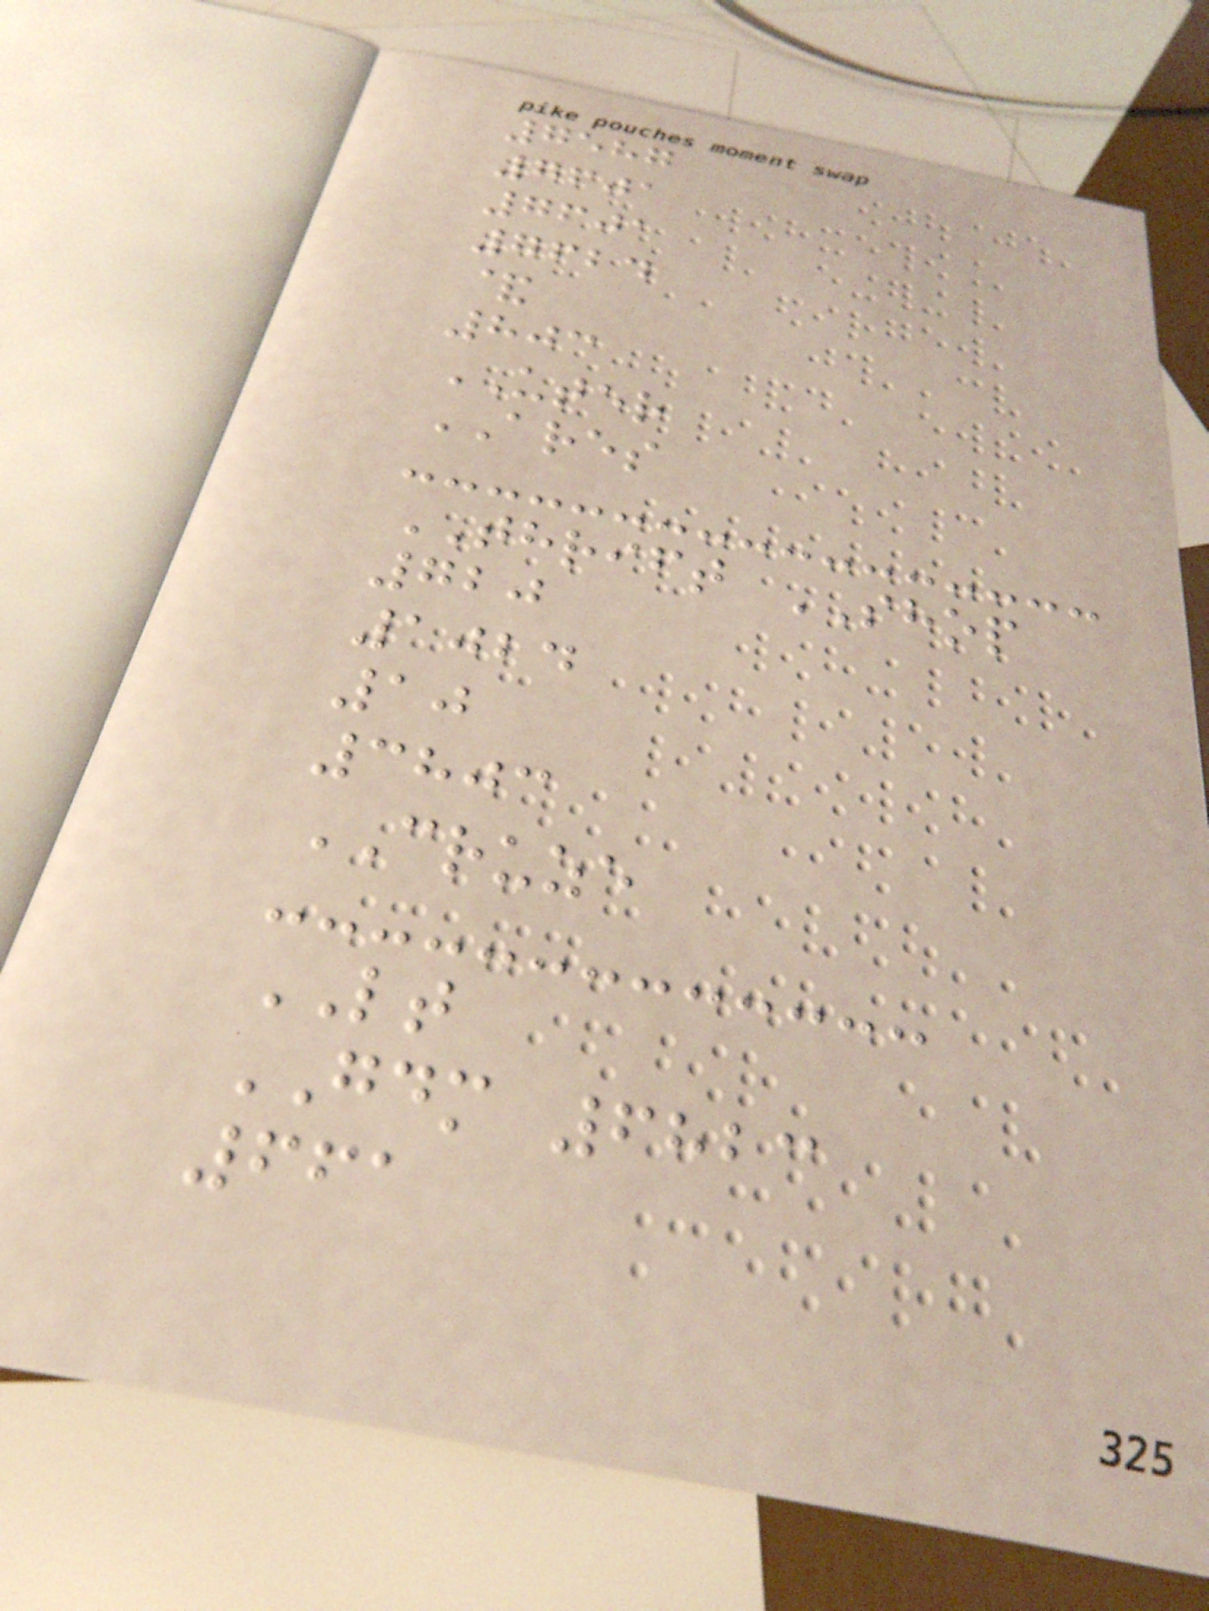7587
7601
7601
7624
&
803
UTER
ARES
THRIFT SHOP
720
1024
10
3803
CRUZE
LT
GDM 6823
661
